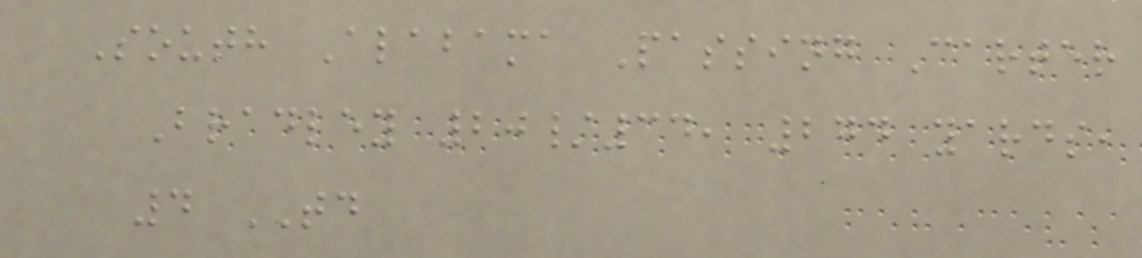South Alabama Passing Carter
Bradley 20/34, 274 yards,
4 TD
